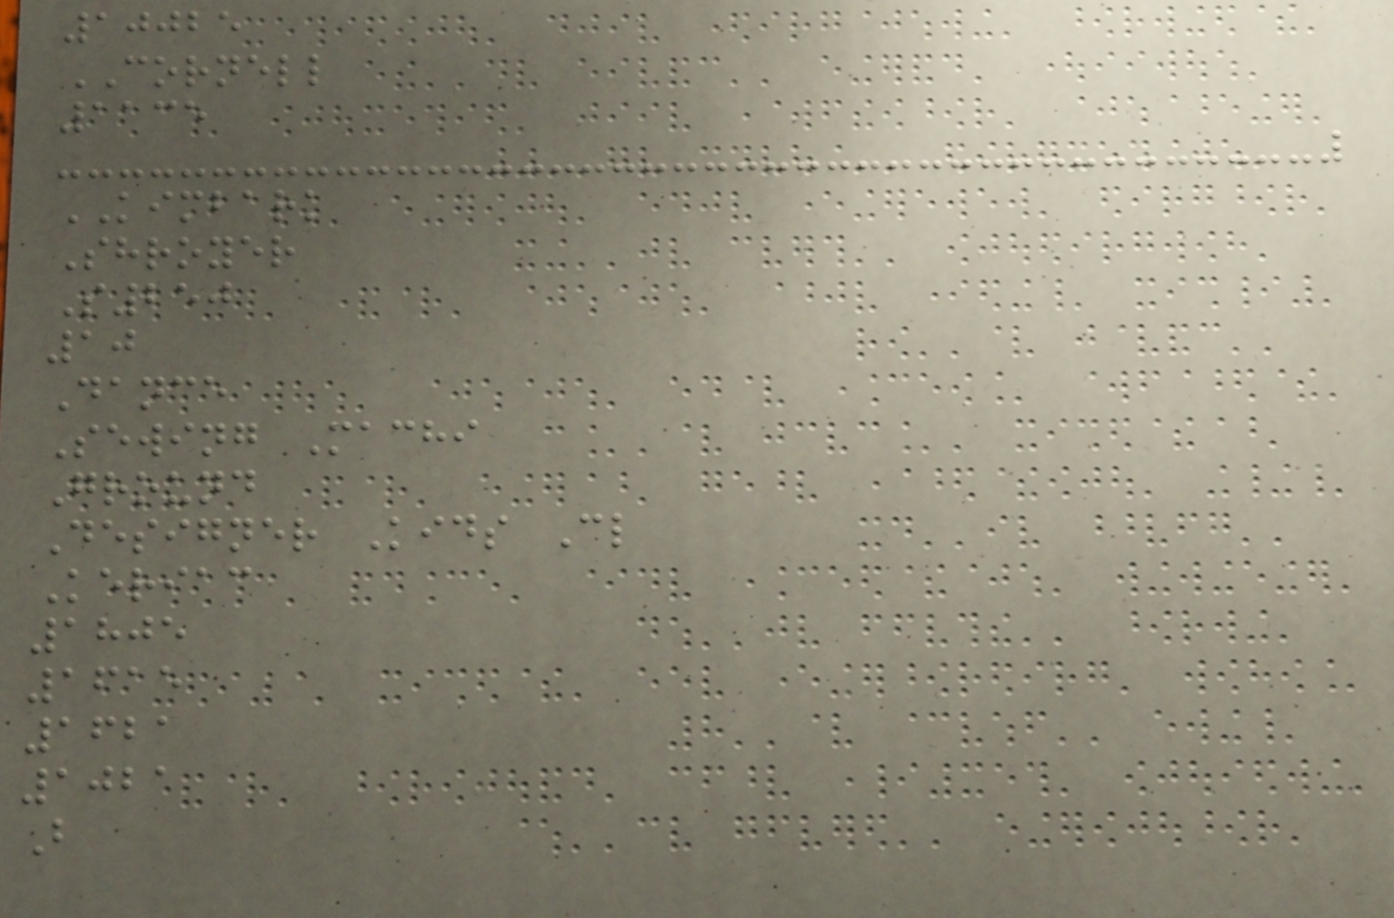10025
CORNELL
1135
KIMBARK
Shroyer
S250
10
Dance
Sewing Machi
Ground
Designer Kids Cl
Keriac
1805
1615
1621
1021
B
